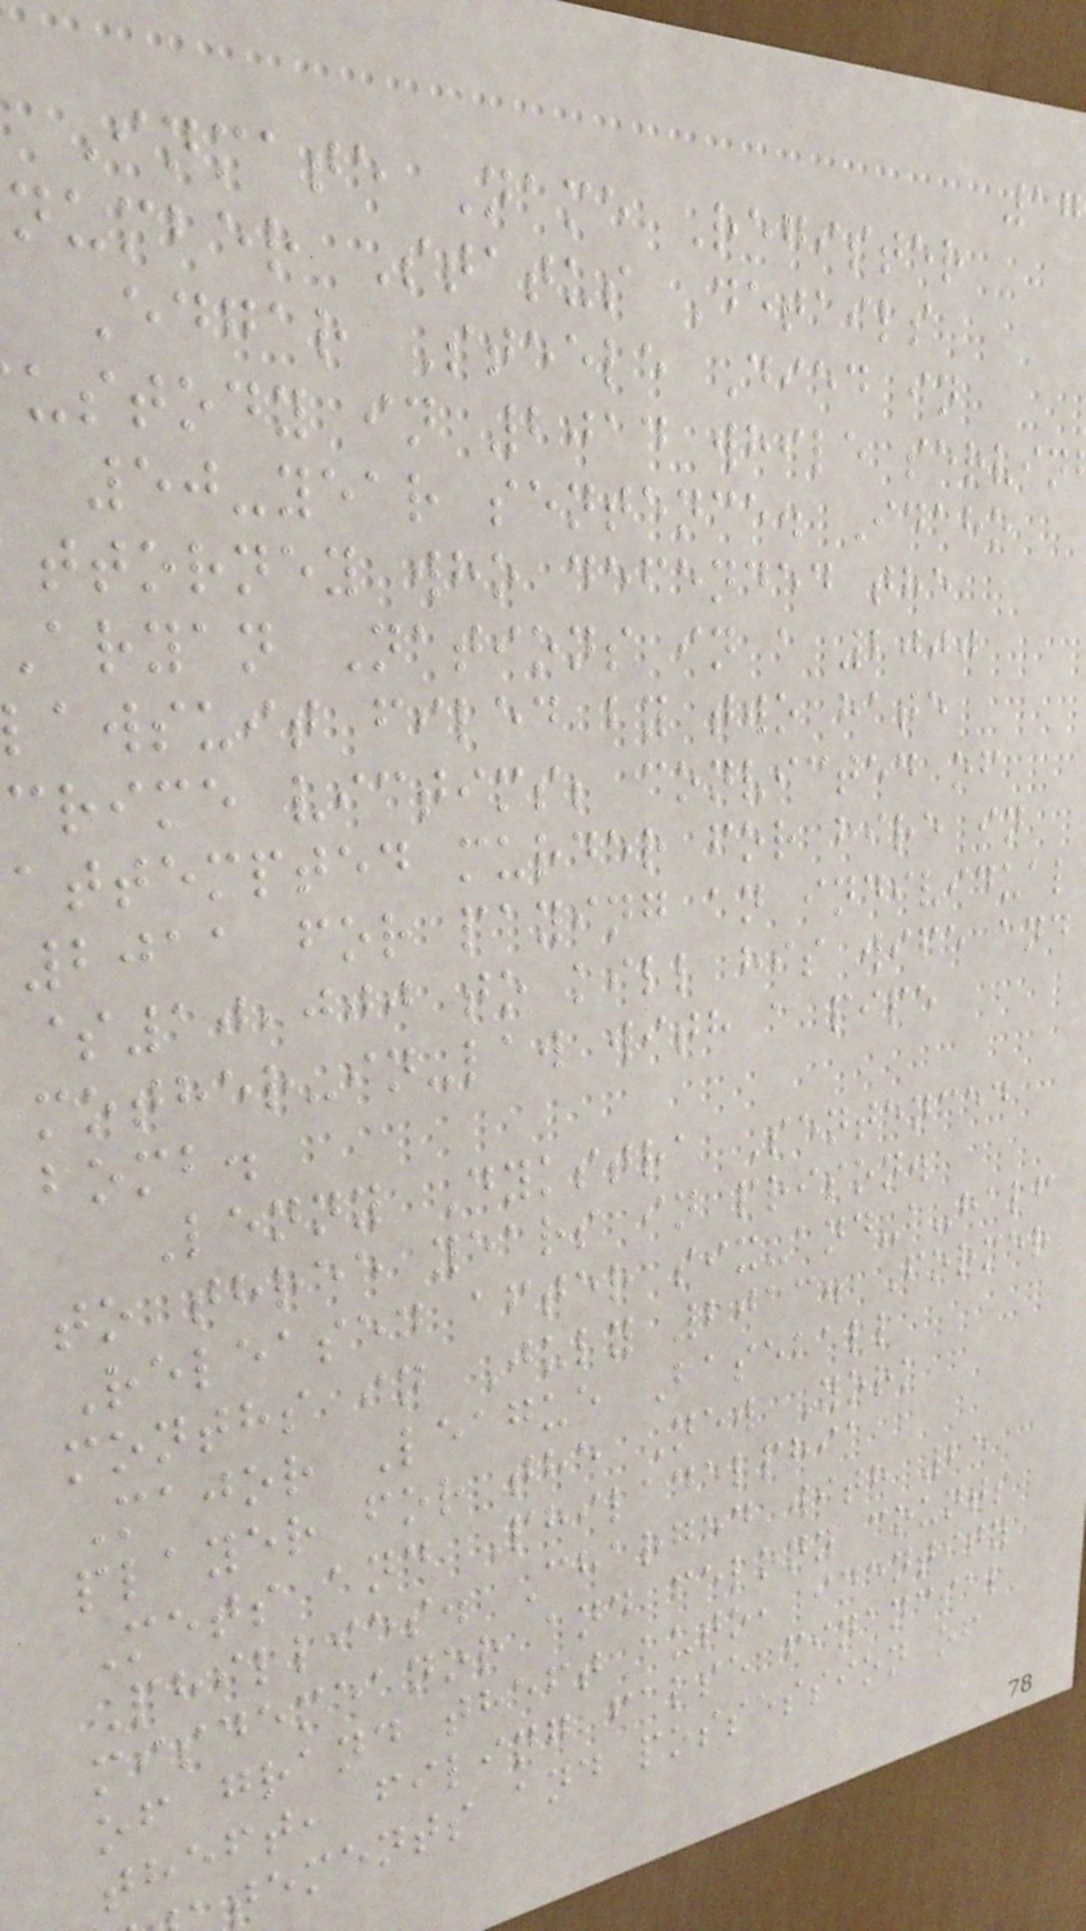Inmate Name Register
number Status Details
Edgar Steele Died in
ustody in 2014 while servin
50-year sentence. Idaho
ttorney who defended the
aryan Nations in a 2000
awsuit filed by two hate
crime victims; convicted of
attempted murder for hire in
2011 for paying an individual
$10,000 to kill his wife and
mother-in-law with a pipe
bomb.
Lenny Dykstra Sentenced
to three years in prison.
Released after six-and-a-half
months in July 2013. Former
Major League Baseball
player for the New York
Mets and Philadelphia
Phillies. Charged with 25
misdemeanor and felony counts
of grand theft auto, identity
theft, filing false financial
tements and possession of
